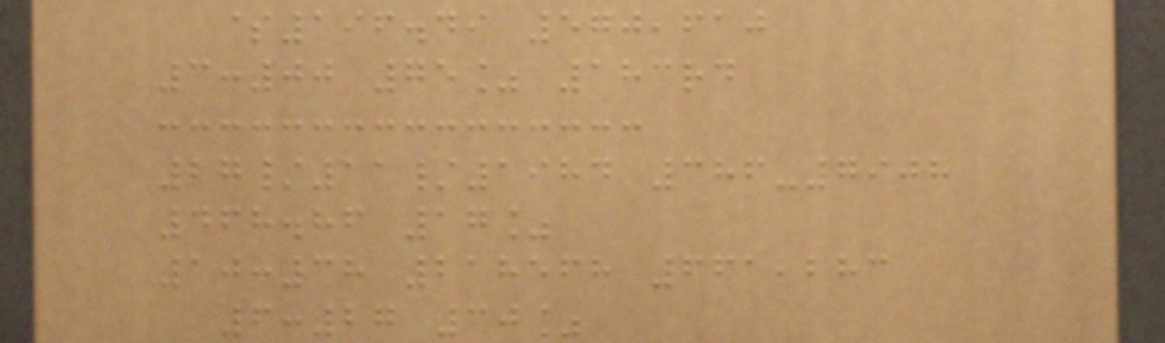$196.49 570,610
3:00 75% 183rd
27/11/1984 386-7908
468.86 17%
10:38 218568 661,283
6:27 30%
